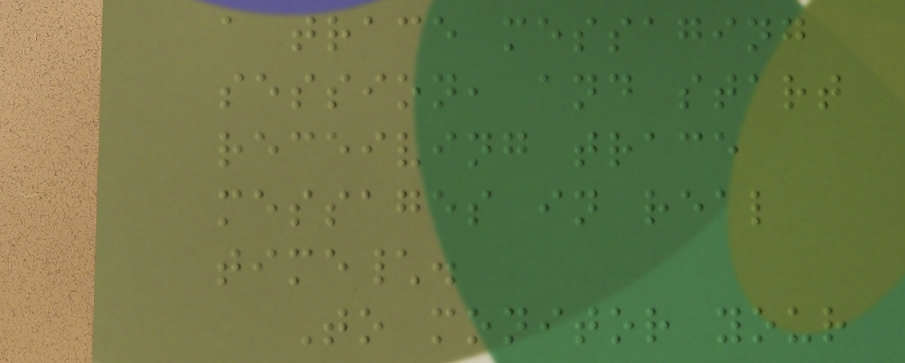a trace messaging
session, and start
receiving trace
messages in real
time\.
To monitor your
